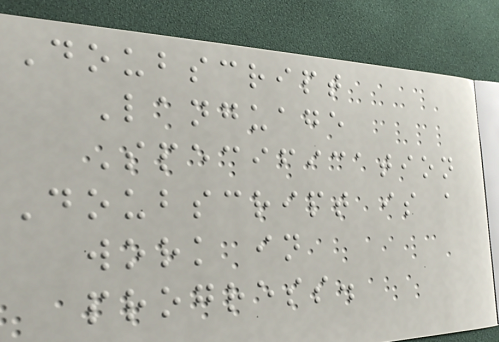Doubscript
Language
Specification
Doubscript is a
work in
progress.
